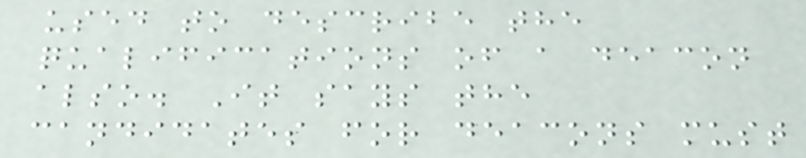used to describe the
qualifications of a deacon
also. It says the
candidates for deacons must
